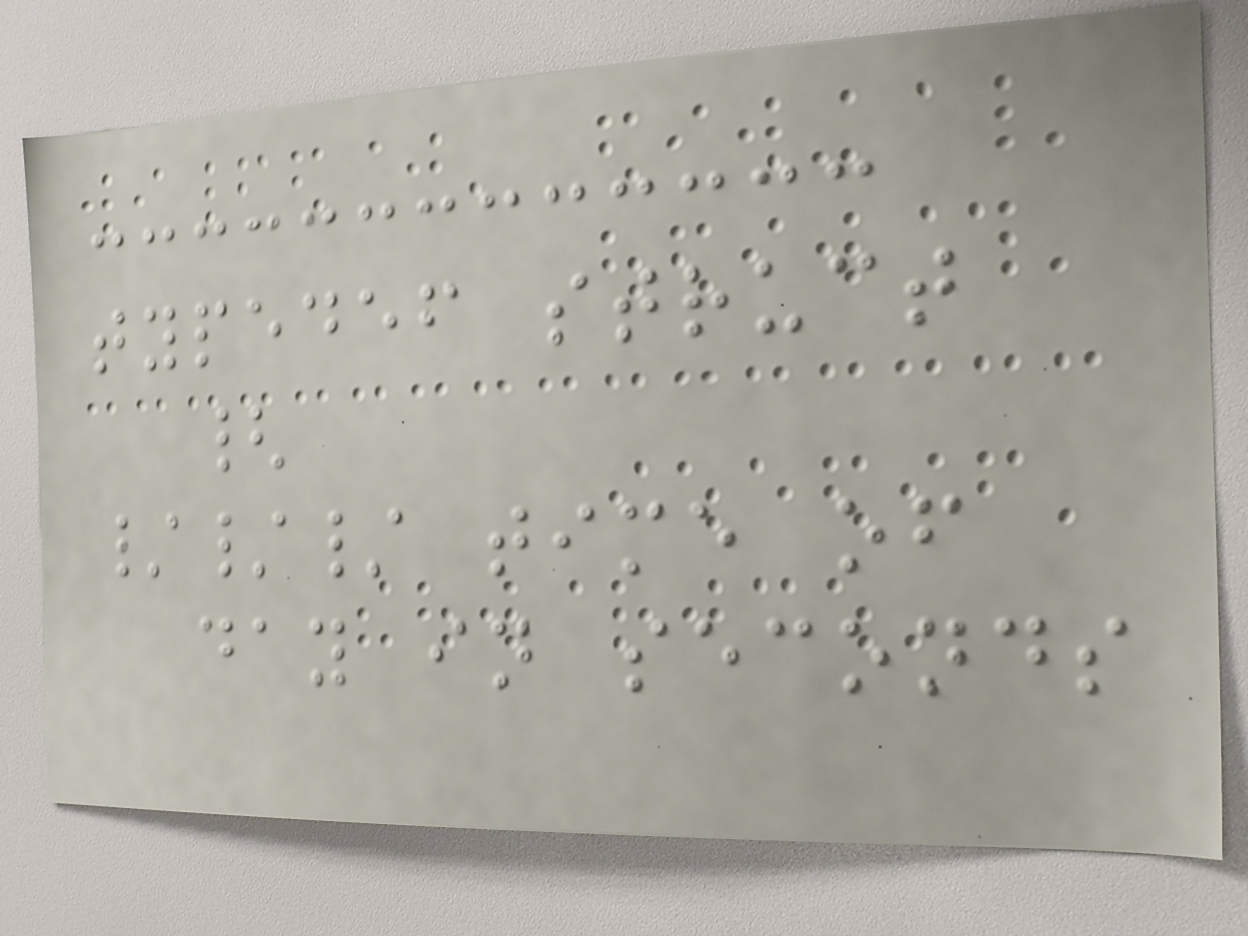typedef struct
{
/// time of
day in seconds
